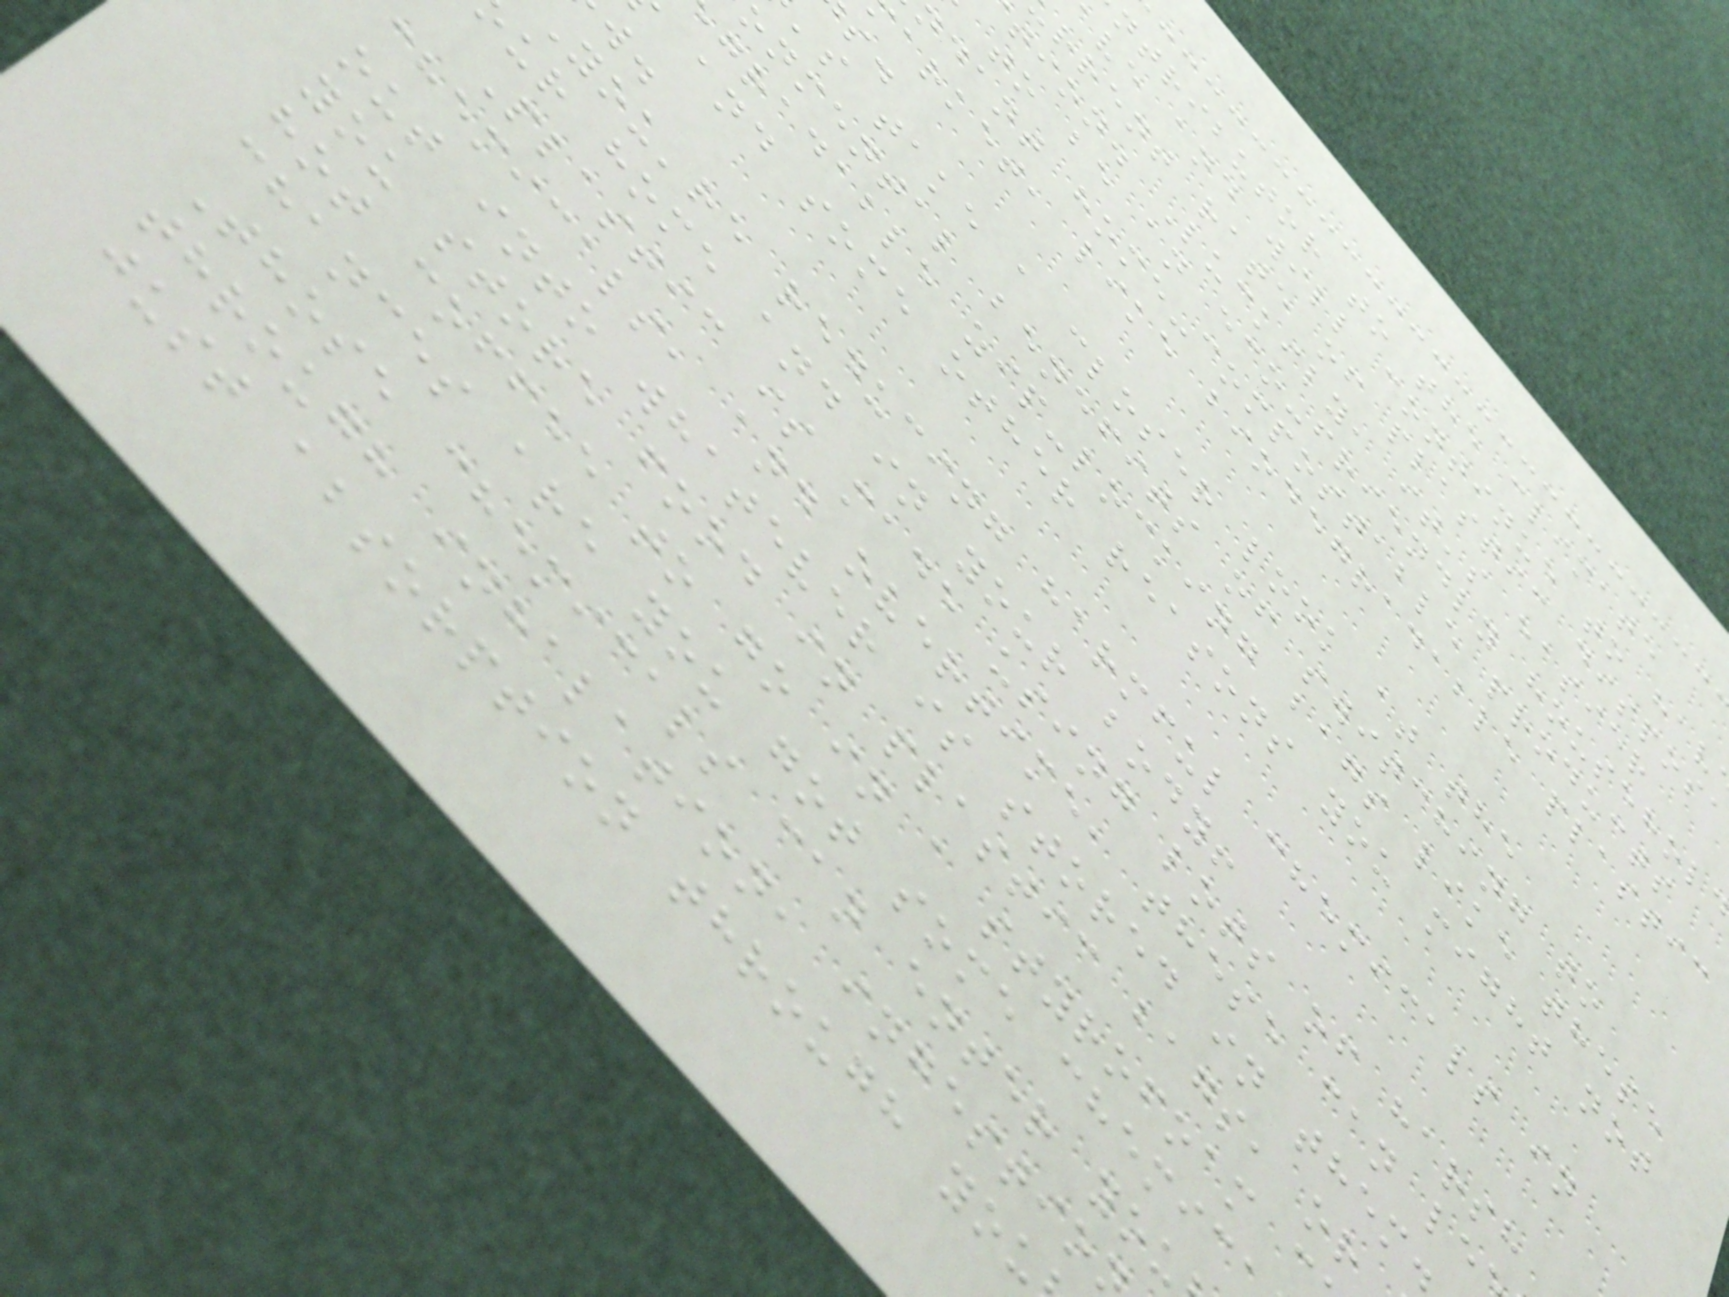ntributor to the climate
ave and will continue to hav
rrent rate of plastic disposa
tion. Luckily, it's easier
to be an eco-friendly househol
ndant home-compostable products
arket, like biodegradable plastic
's take a closer look at the
onmental benefits of switching to
gradable zip-locking bags like these
and some other reasons you might not
You're reducing harmful chemicals in
ur home and in your body!
Plastic is made using lots of harsh
chemicals, and overtime, these can le
out into whatever is stored in them.
you store food in plastic bags, or
hot coffee to go in a styrofoam c
chances are you got some chemic
Those chemicals can enter you
through inhalation, ingestio
just absorption through you
